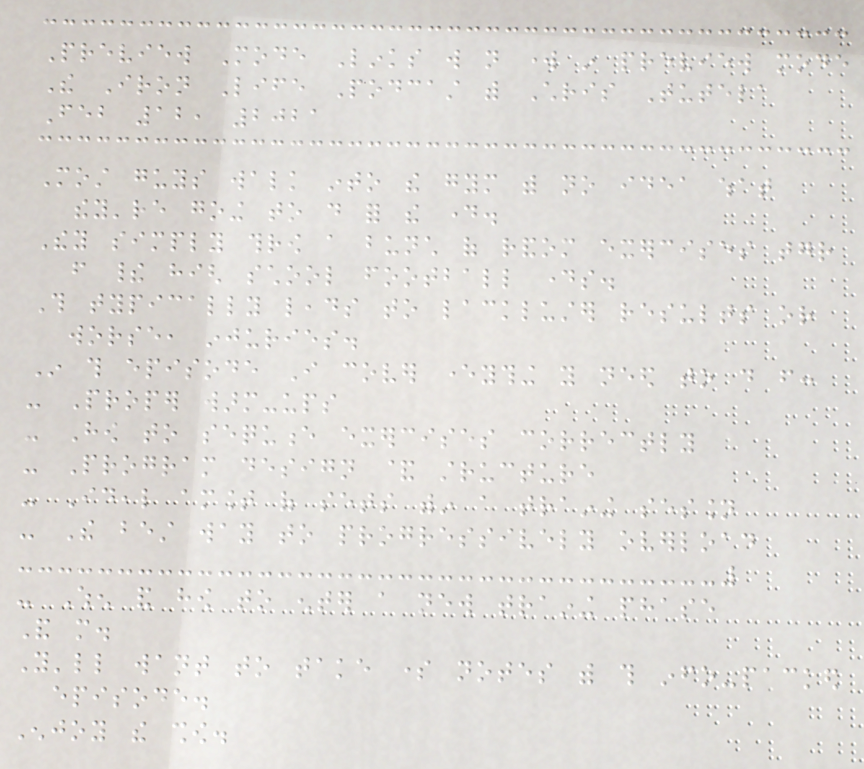Preview Mode Links will not work in preview mode
The Iron Life Podcast with Chris Tutela
Feb 12, 2021
Most guys walk into the gym with no idea what
they're going to do for the day.
They simply throw a bunch of random exercises together
from their high school football days.
This typically leads to lackluster results or
worse, injuries.
In this episode I cover everything you need to do from:
- Proper warm-ups
- How to sequence exercises correctly
- Program design & structure
- Ideal amount of sets within a training session
- The best way to progressively overload
- When and how to enter a new training phase
And more.
You'll want to take some notes with this info-packed
episode.
Enjoy the show.
